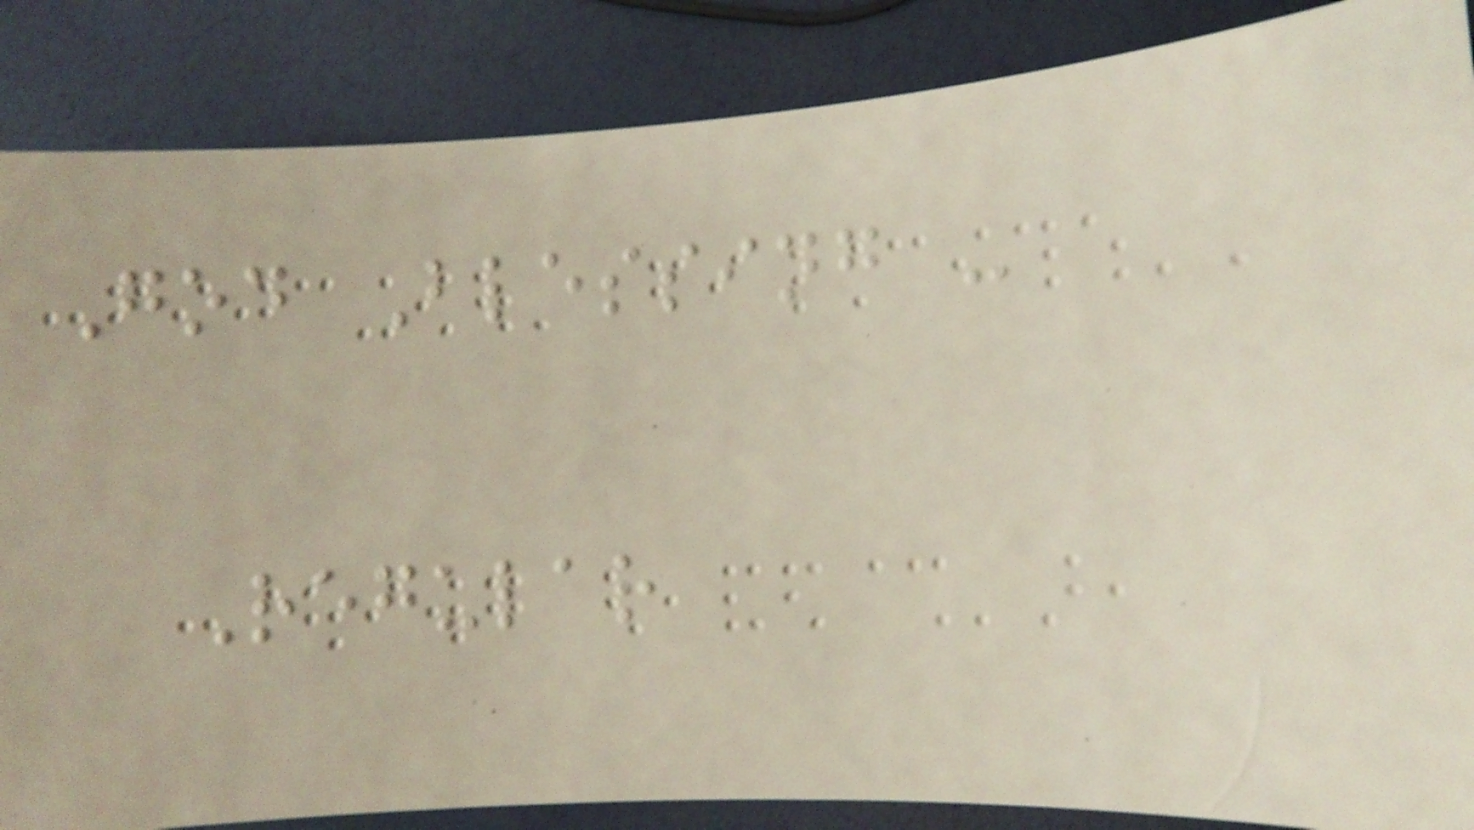God Blessing -
Regular
